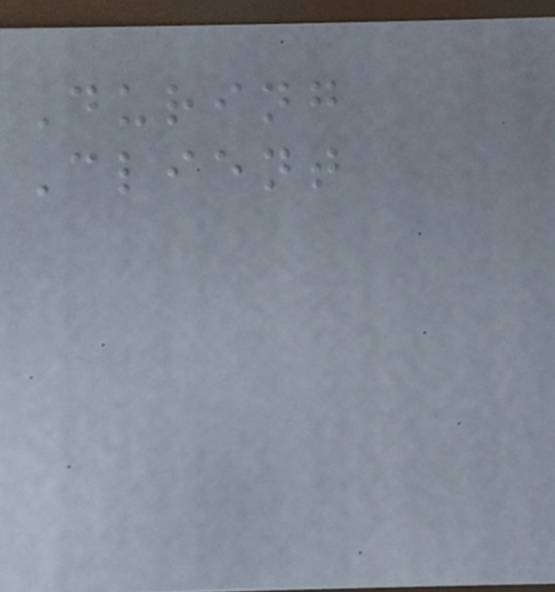During
Client
